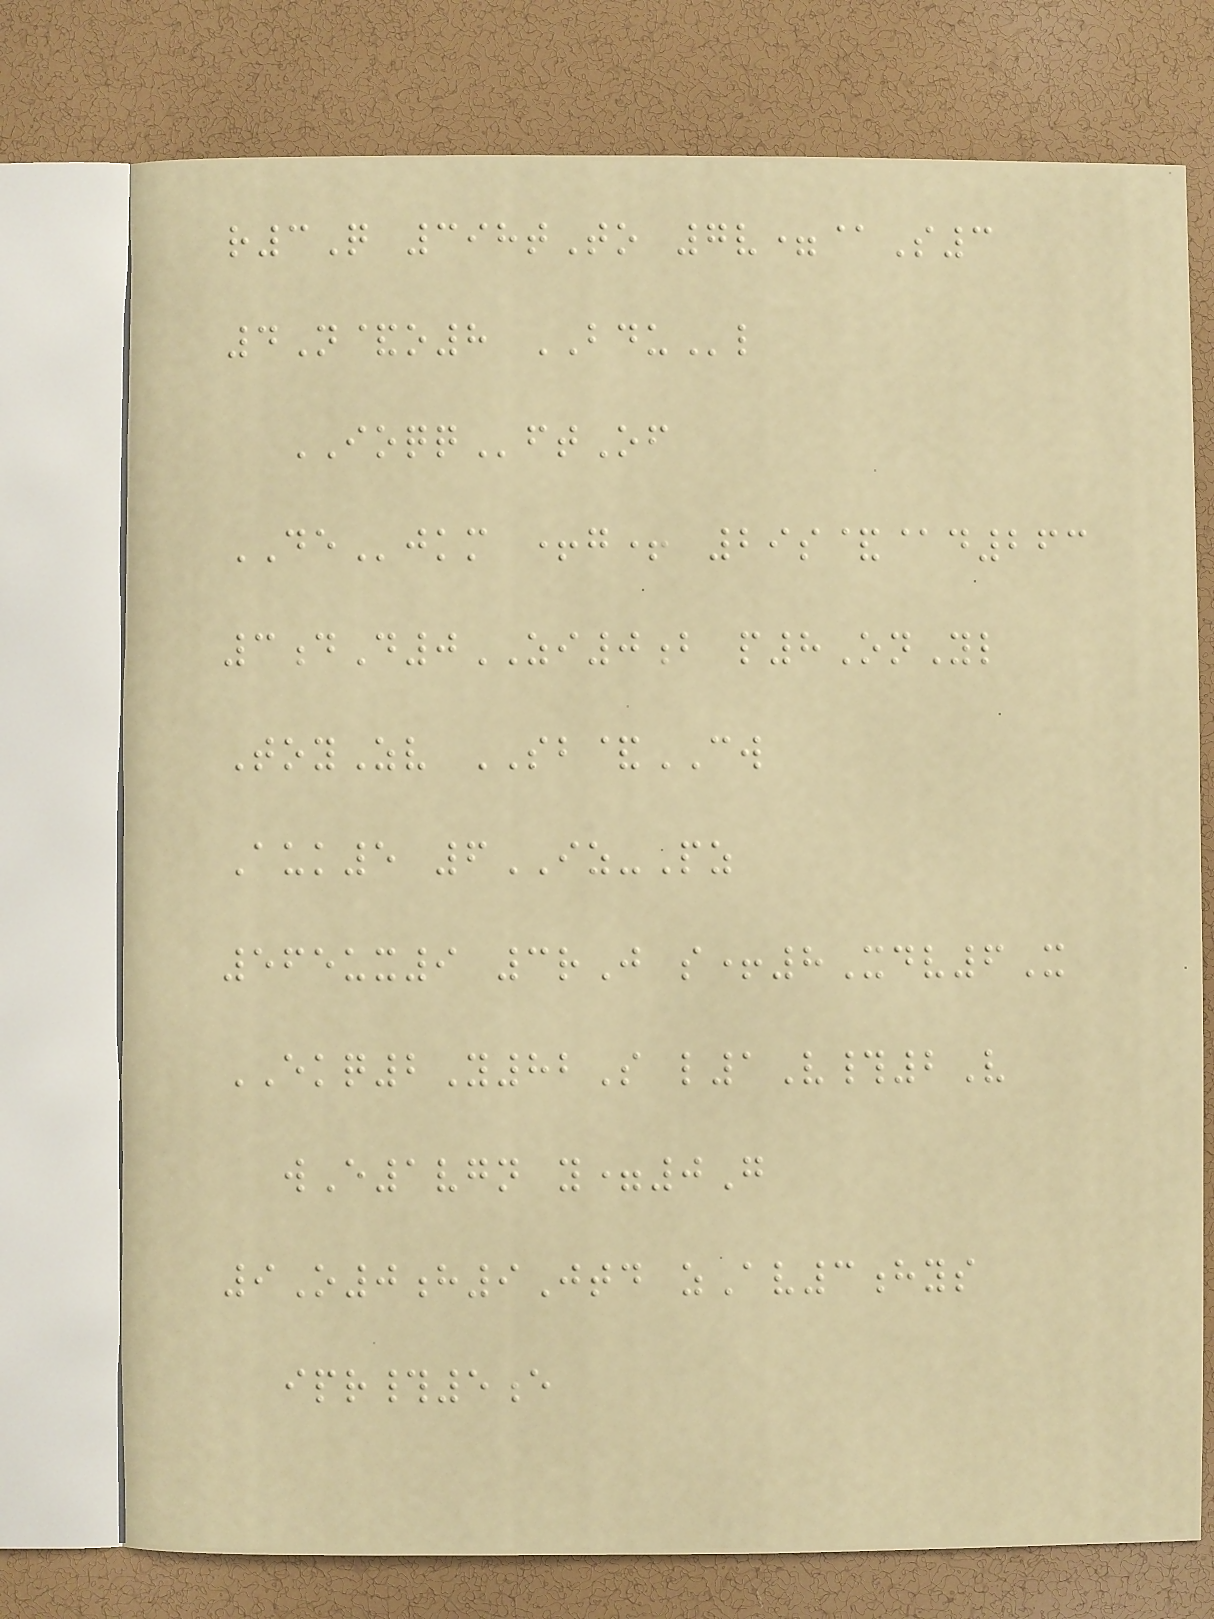r3Q 398tTo 7v=@S3
4N&o8 BDUl
IOQQftOf
DEjkm +g+ 29s&@d263
3dD0ZI0b p8OnYl
ToyZv SB&CW
Auk5 6IZ-Pz
565ux9 3rJ s+8Xdv6X
EKQ2Y82S l1V#2V
wE1vgn y=0G
9O0h9Jtd zAv3hys
ipr#5e
